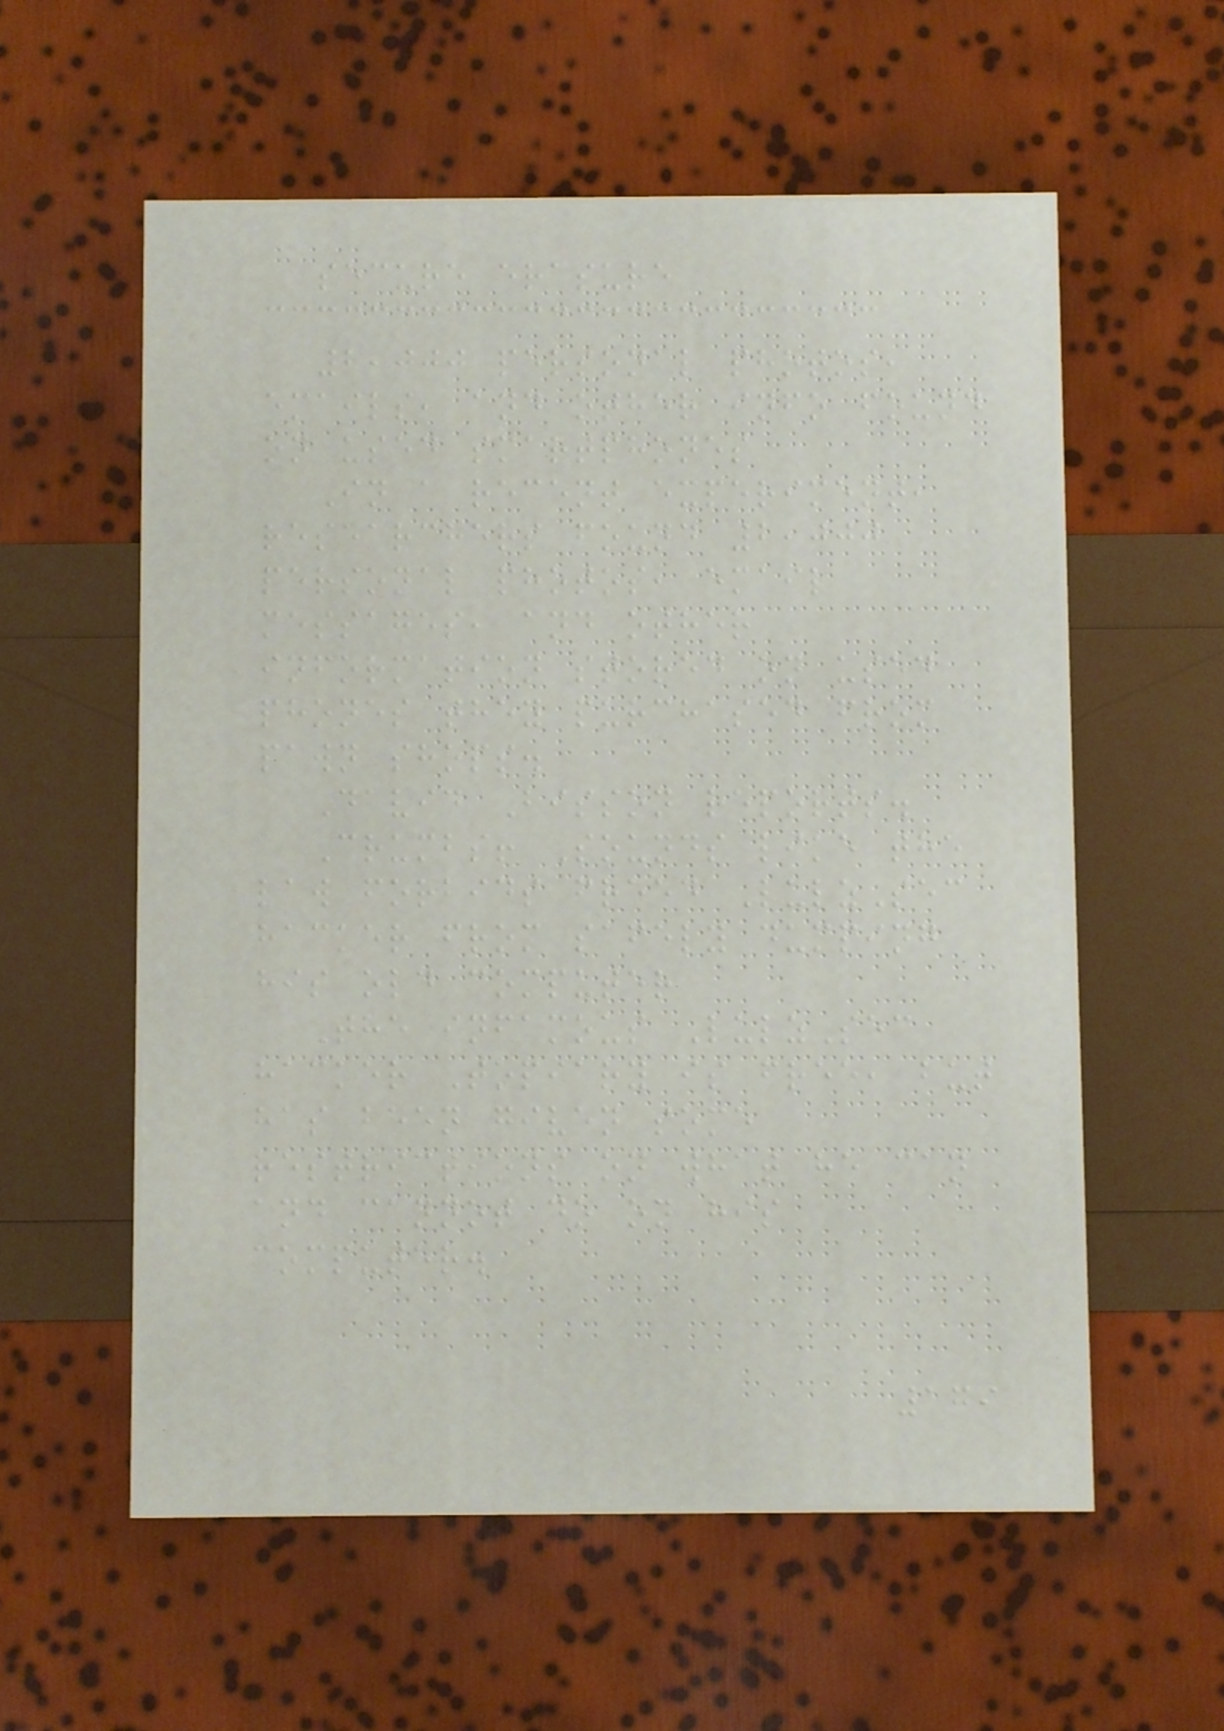secure erasure
2,000 personal photos,
emails, and other info found
on used smartphones
In a recent experiment,
researchers found 2,000
personal photos, email
messages, and other
information stored on used
phones they purchased from
pawn shops.
David Bisson reports.
Crumbs! Sounds like the
law forbids freed LulzSec
hacker from safely dumping
his old computer
The infamous LulzSec
hacker Topiary is free, but
has been given some
restrictions on what he can
and cannot do on his
computer.
179
